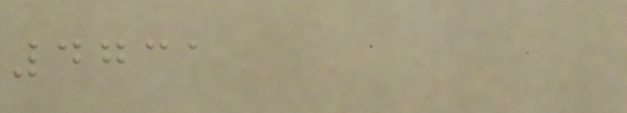4731
